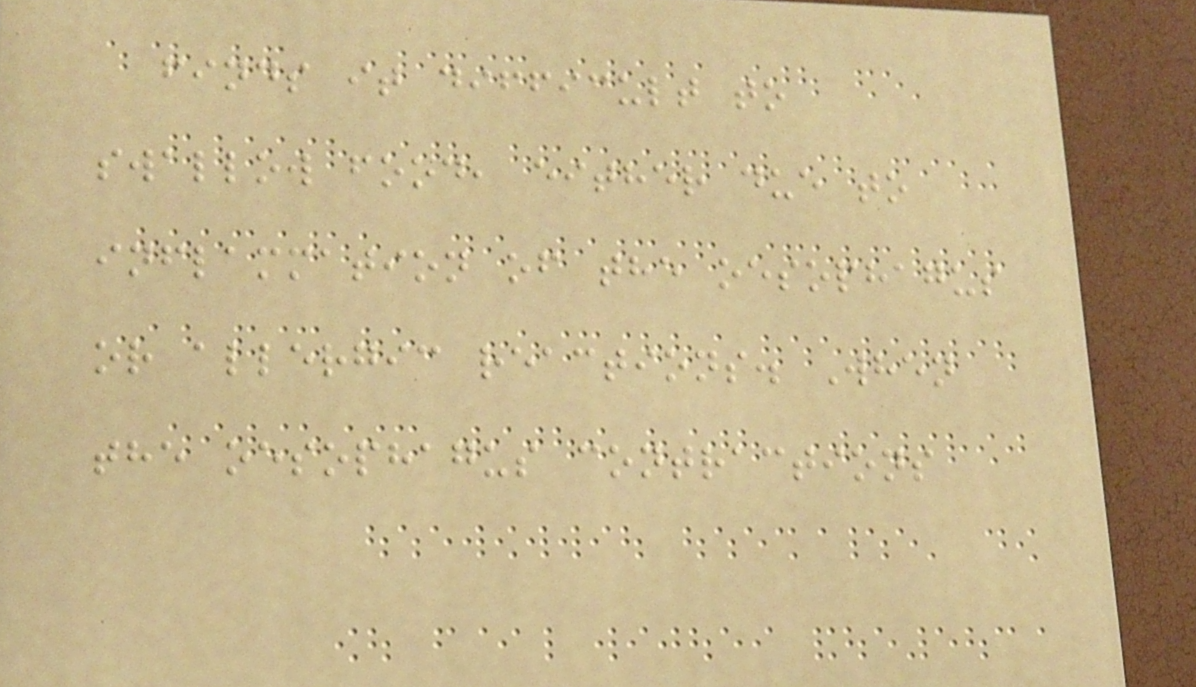finds it difficult to
swallow food, either due to
inflammation of the oesophagus
or allergic reactions. When
the oesophagus contractions
